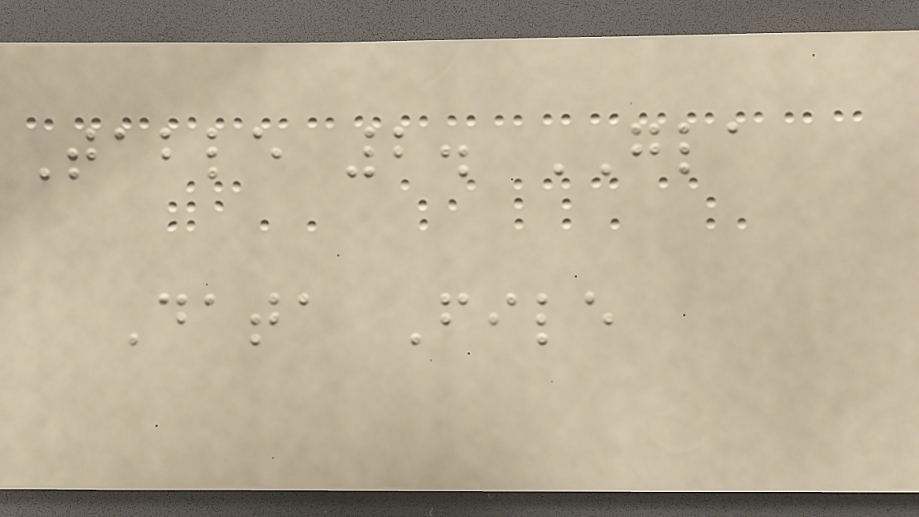Table 2. GLA
Data File
